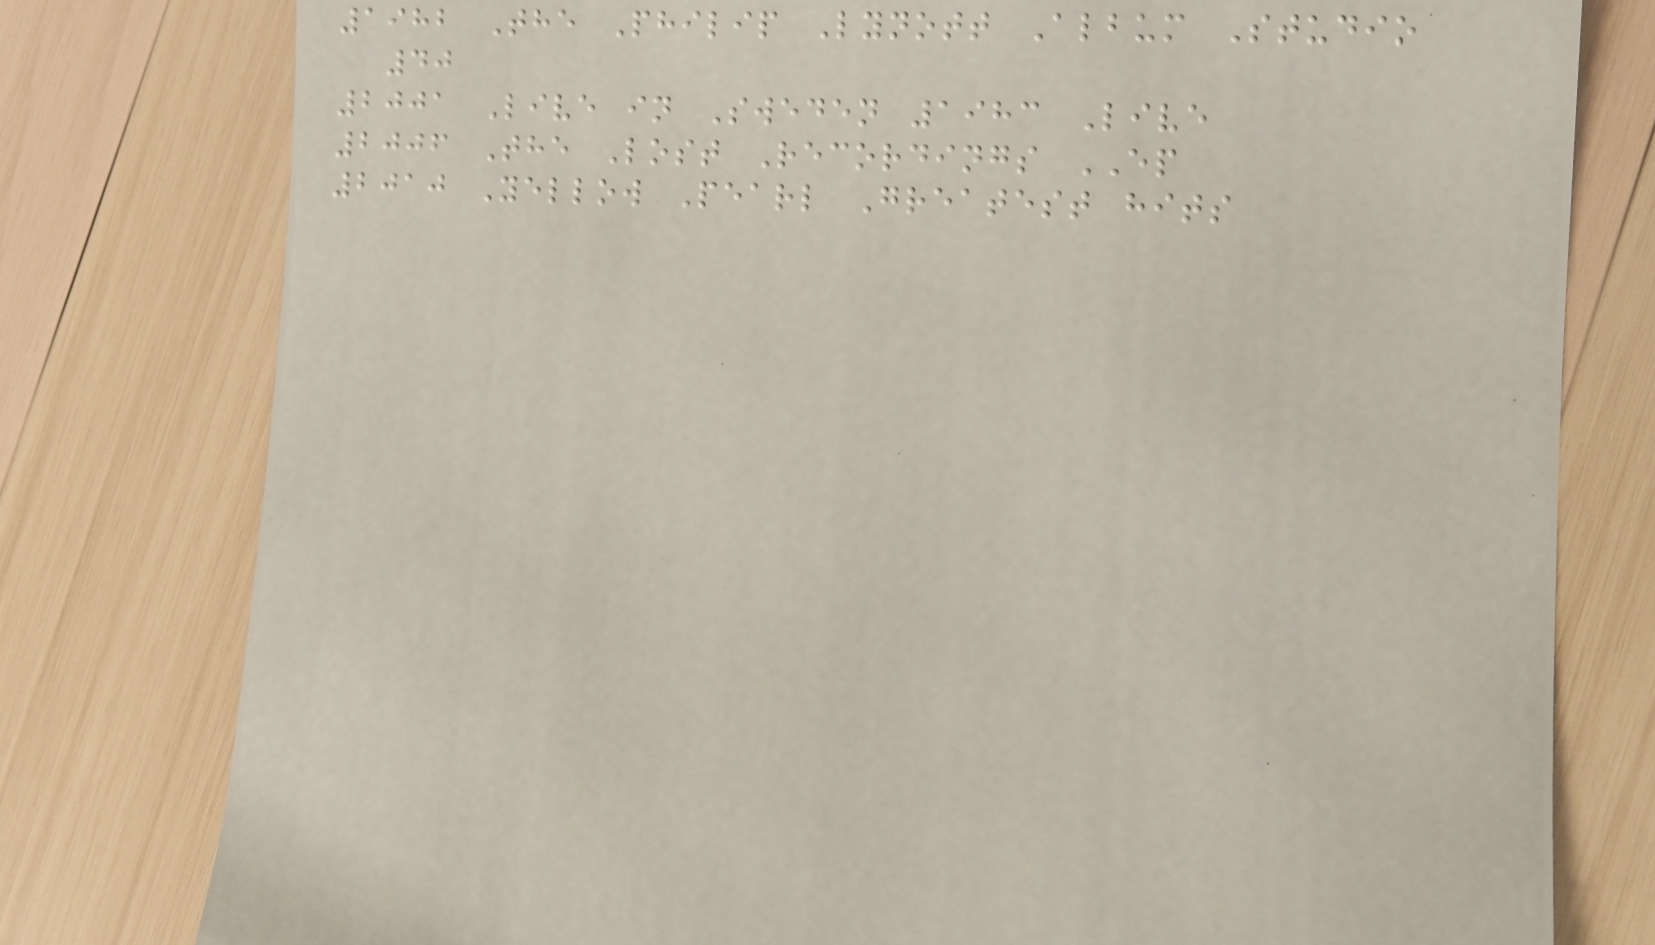1982 The Philip Lynott Album Studio
40
2001 Live in Sweden 1983 Live
2006 The Lost Recordings EP
2010 Yellow Pearl Greatest hits
